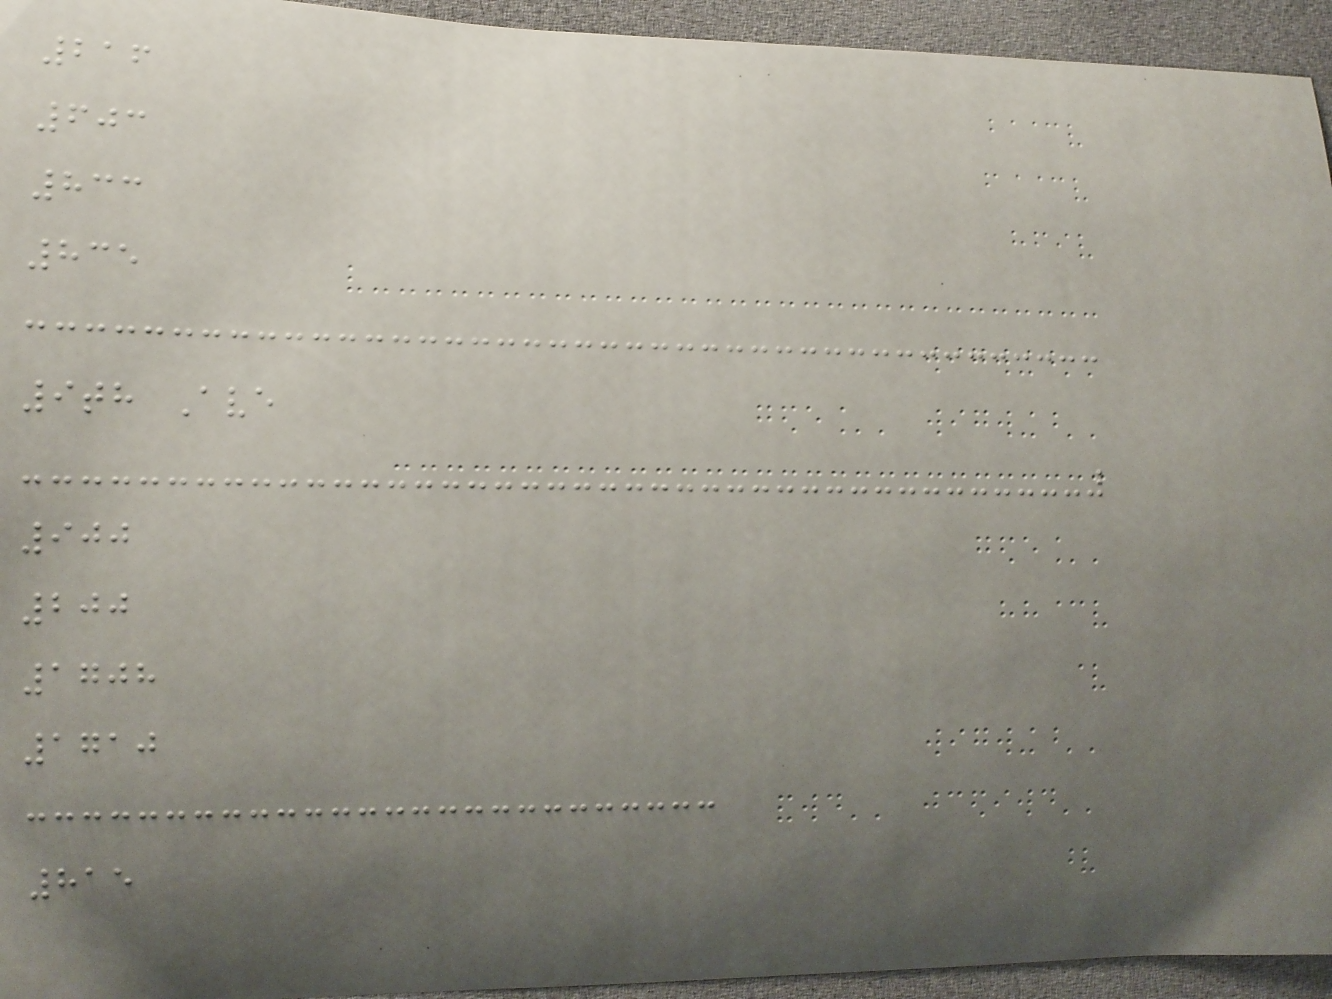216
603
833
835
9th Ave
900
200
1708
1710
815
